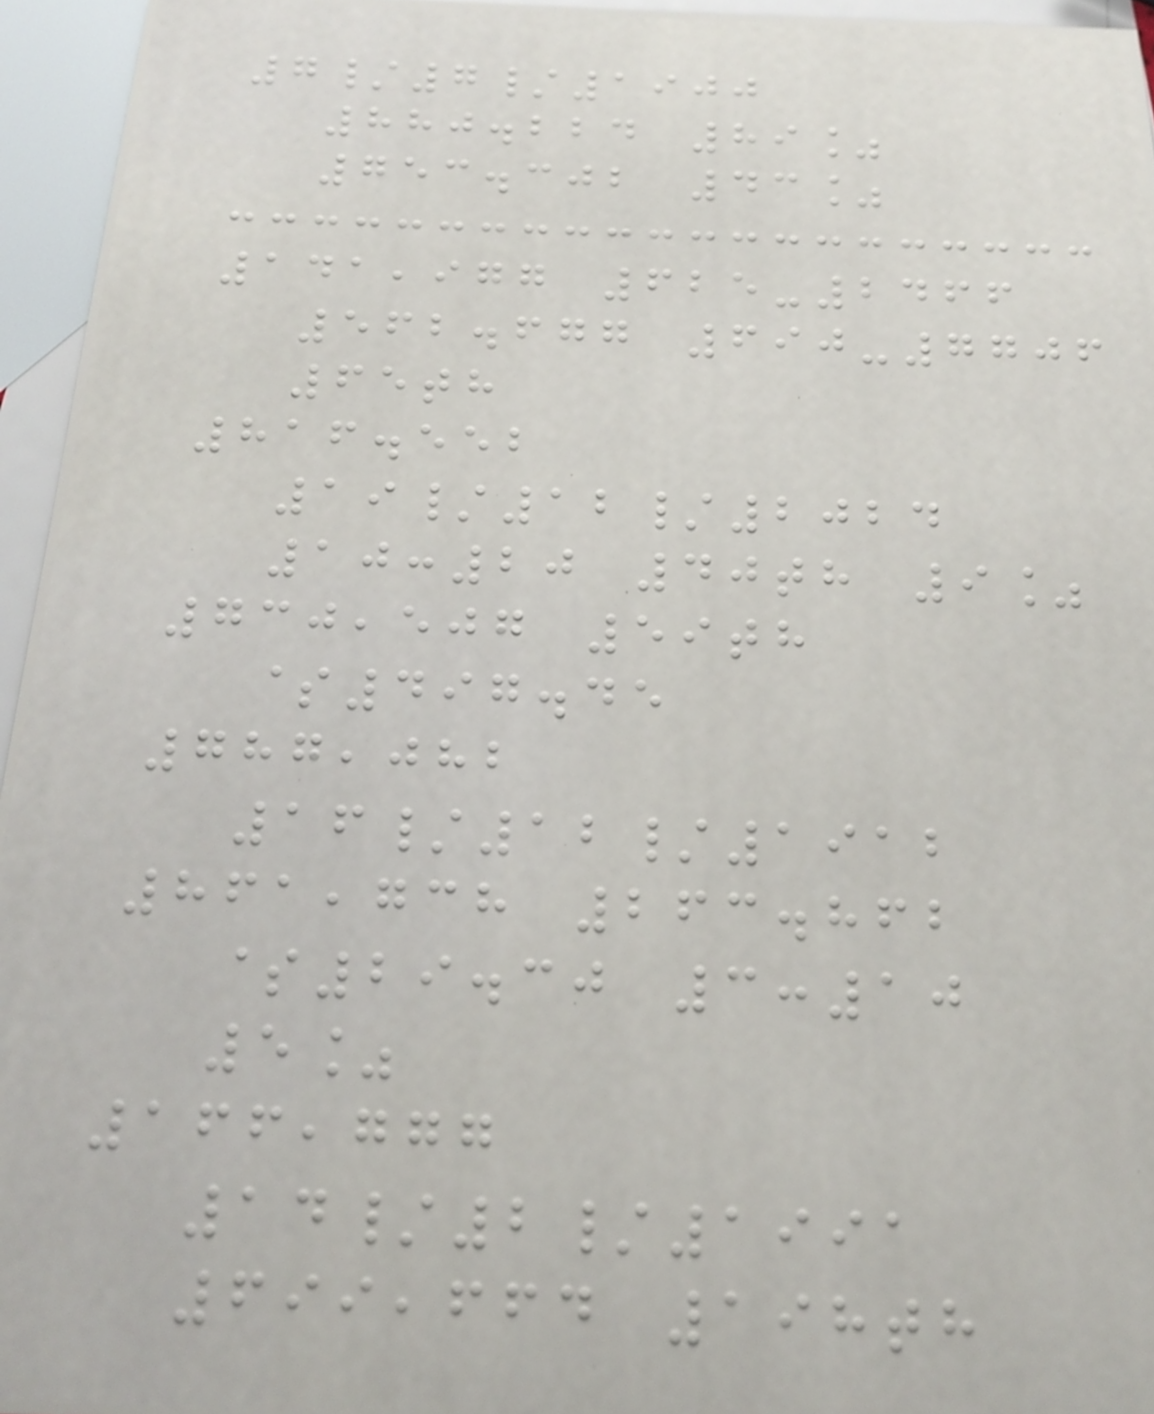7/7/1900
880.224 89%
753.302 43%
141,977 625-2466
562.677 690-7706
65th
816.552
19/12/2024
10:20 40th 9%
730,507 59th
$497.45
787,082
16/12/1912
861,738 263.862
$29.30 3:10
5%
166,777
14/2/1991
699,664 198th
